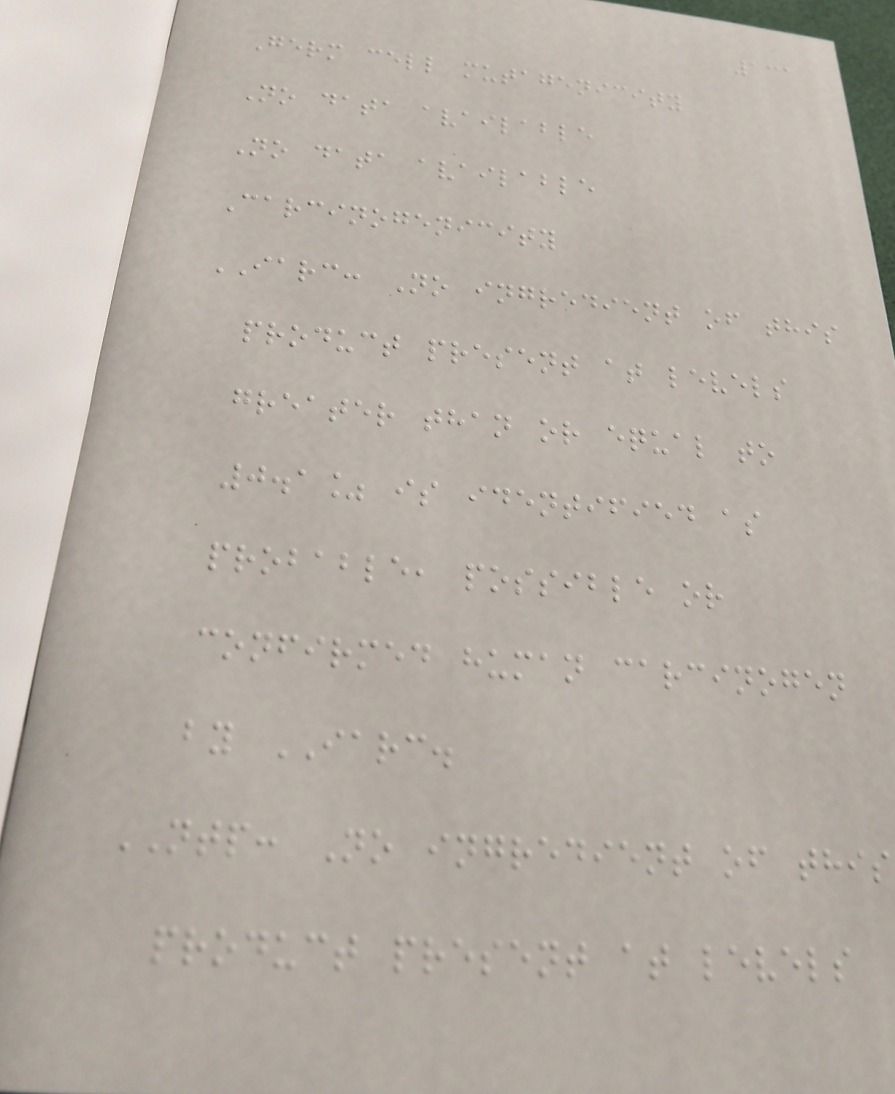131
Germ cell mutagenicity
No data available
No data available
Carcinogenicity
IARC: No ingredient of this
product present at levels
greater than or equal to
0.1% is identified as
probable, possible or
confirmed human carcinogen
by IARC.
NTP: No ingredient of this
product present at levels
